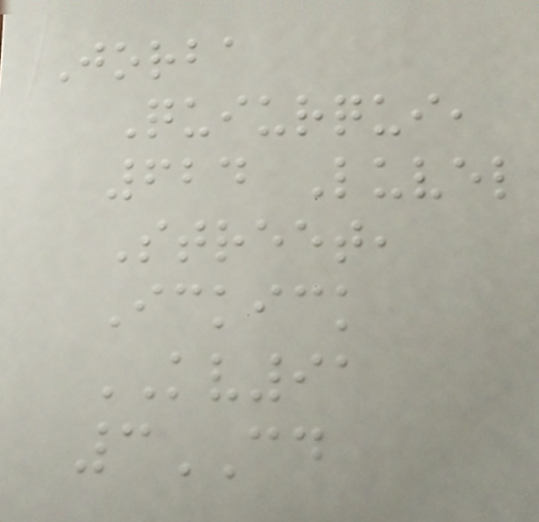Jorba
Quiurqui,
624 Luvel
Street,
Ickick
KV91
3CD
